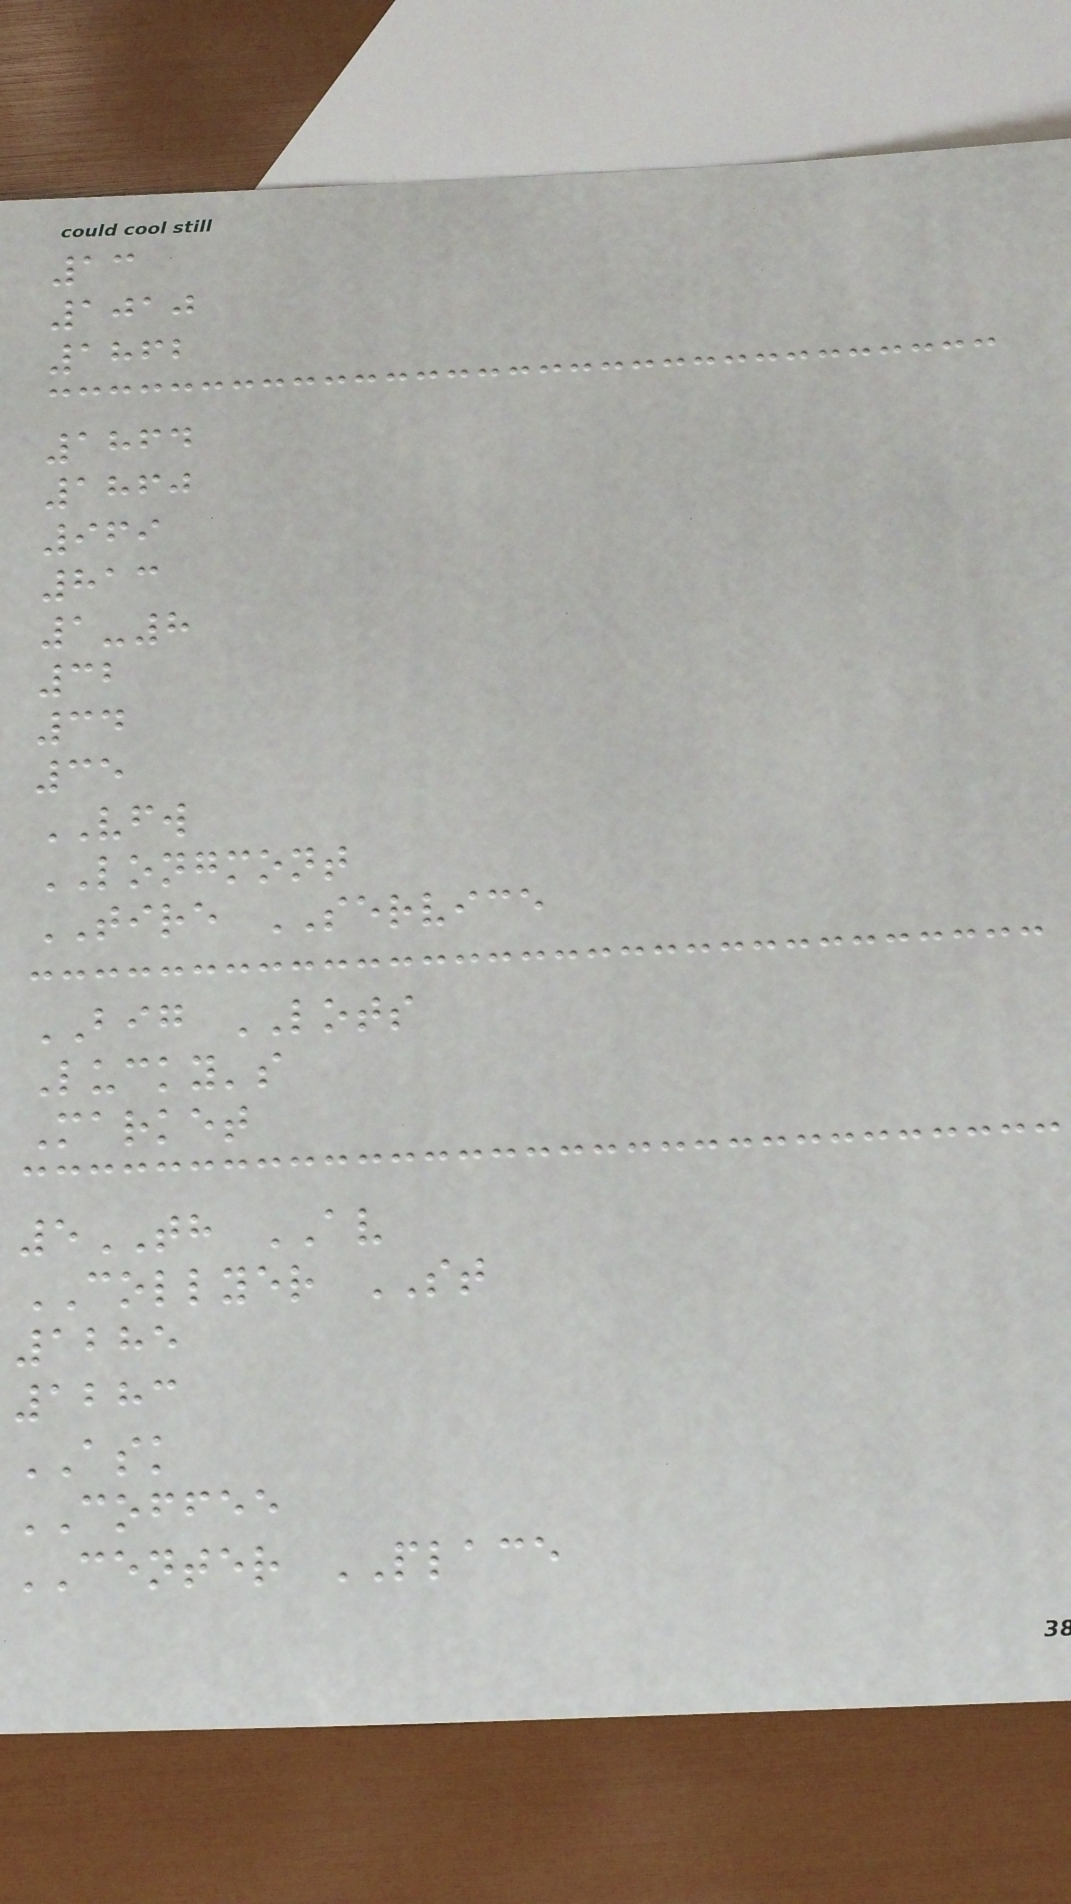13
1010
1862
1864
1860
969
813
1-8
32
34
35
VFW
LONGMONT
TIRE SERVICE
BIG LOTS
Lucky's
Market
5TH AV
COLLYER ST
1285
1283
ASK
COFFEE
CENTER PLACE
